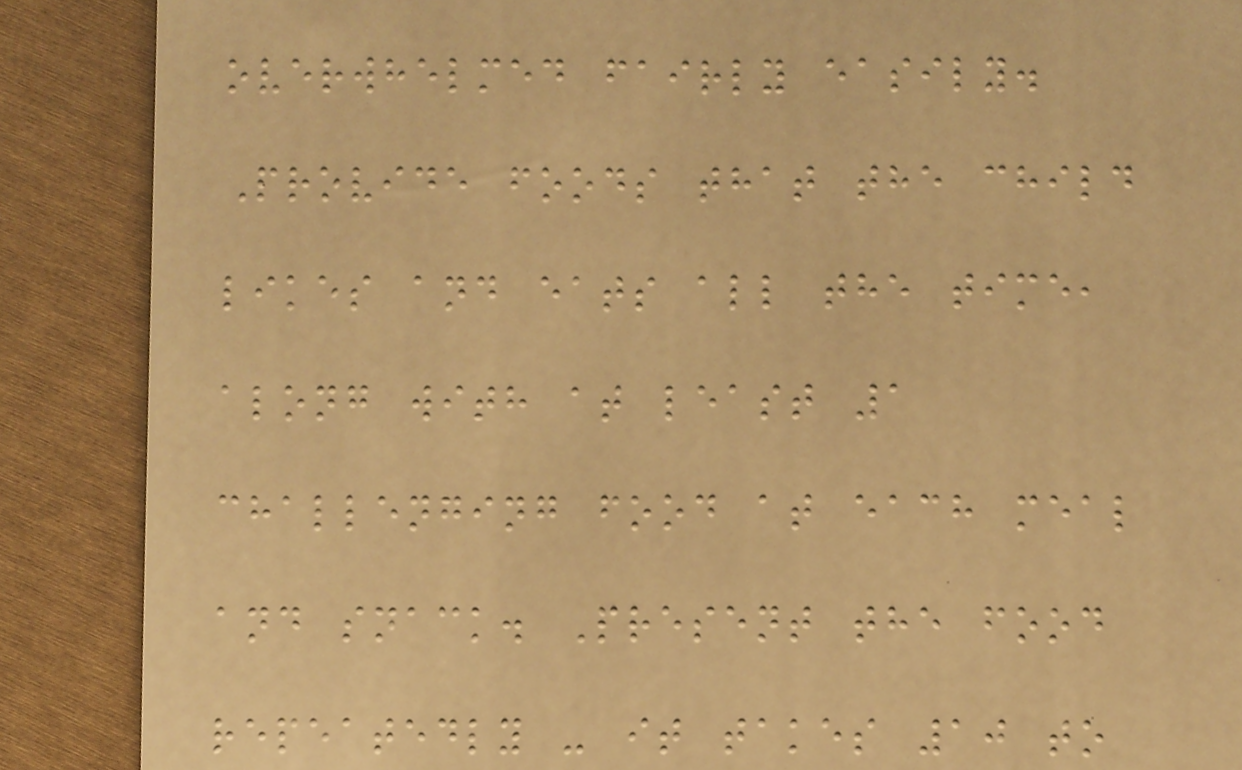overwhelmed fairly easily.
Provide foods that the child
likes and eats all the time,
along with at least 1
challenging food at each meal
and snack. Present the food
repeatedly - it takes 10 to
